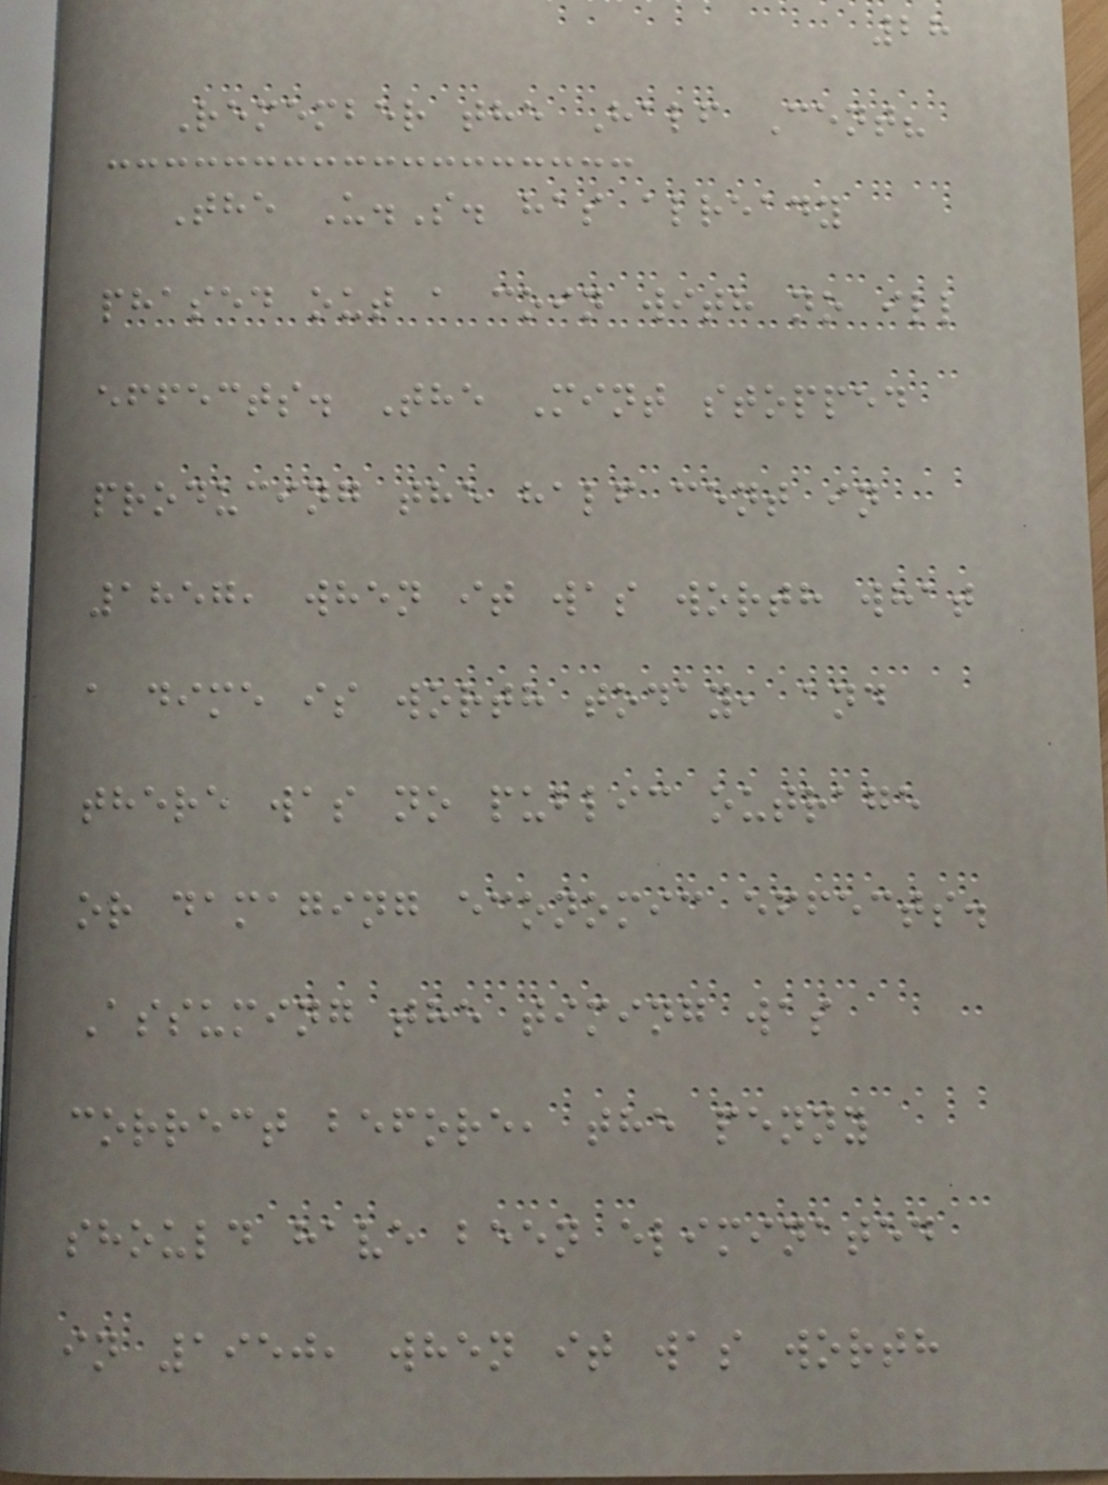28
Remember the Half Cent?
The U.S. has already
phased out a coin with no ill
effects. The Mint stopped
producing the half cent in
1857, when it was worth what
a dime is worth today, and
there was no public outrage
or damaging economic effects.
Assuming the timing was
correct before, the penny
should have been eliminated
in 1950, when it was worth
